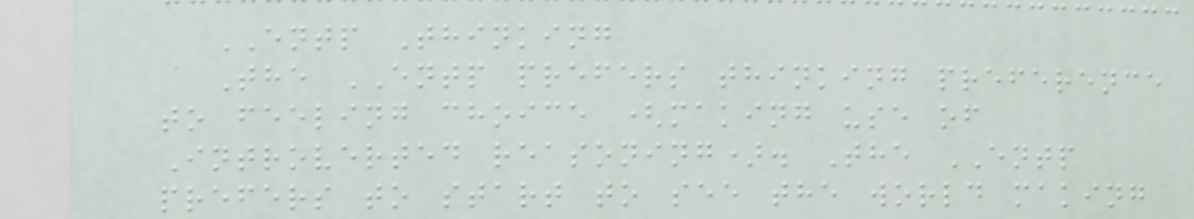ENTP Thinking
The ENTP prefers thinking preference
to feeling choice (making use of
Introverted reasoning). The ENTP
prefers to start to see the world making
